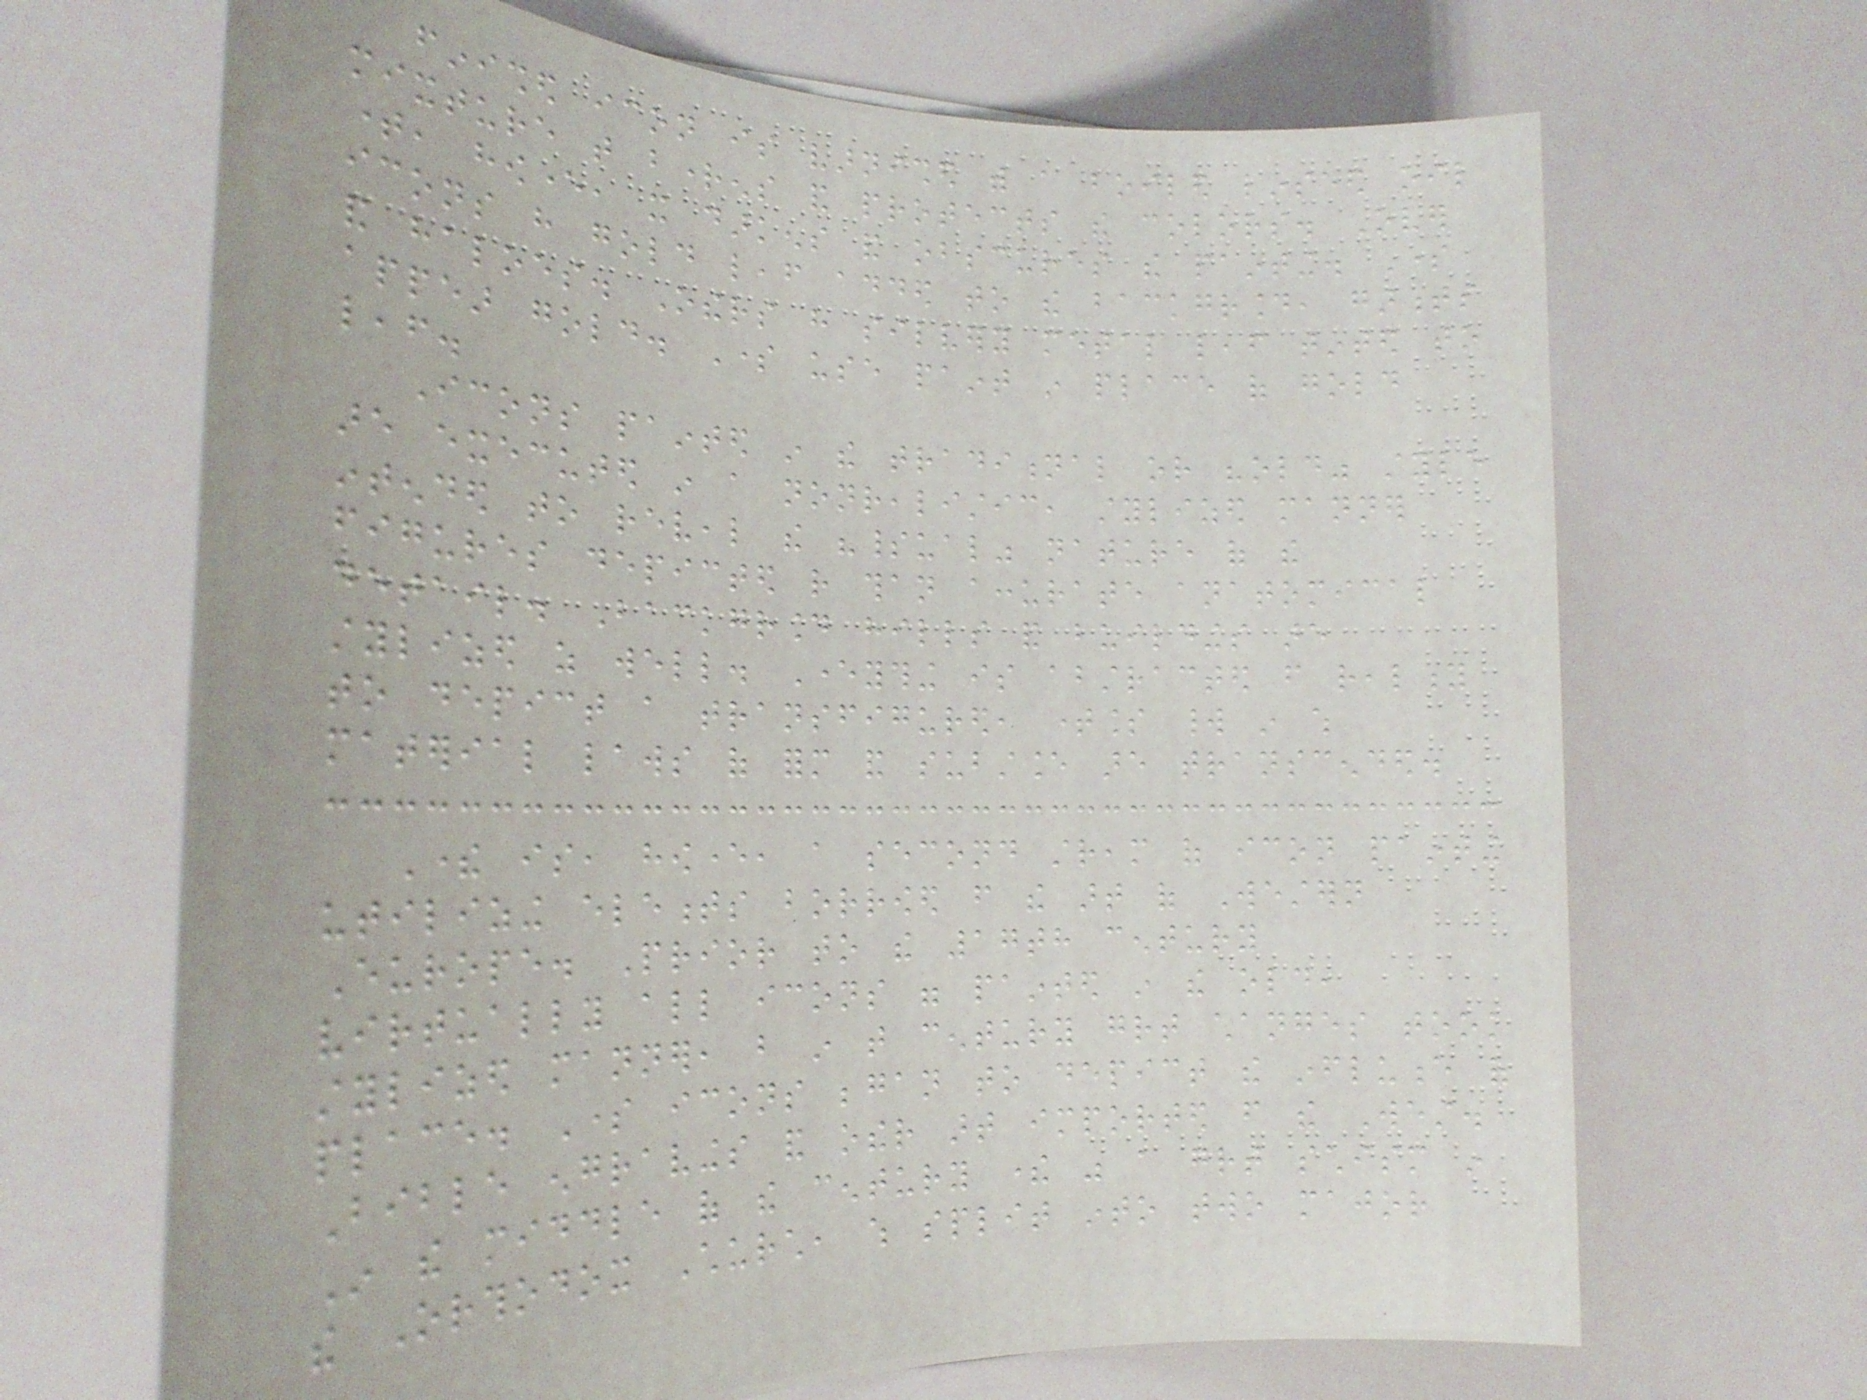finished icon is varnished with a boiled linseed oil
mixture that brightens and protects the colors. Over
time, however, it darkens and obscures the painting. Some
icons have gold leaf added to the background, garments
and haloes. Others have silvery metal leaf tinted to
appear gold. Some use paint in place of gold
leaf.
Icons painted in the traditional or "old" style
are executed in a nonrealistic, stylized manner
intended to reveal the "spiritual" nature of the
figures depicted rather than accurate anatomical
detail. Background hills and buildings are
stylized as well. Everything is abstracted from reality
to depict a transfigured, timeless world in which
material laws of form and substance are transcended.
There is, however, a second stream of icon painting
utilizing elements borrowed from the art of Western
Europe. Prior to the 17th century
virtually all icons were painted in the old,
stylized manner, but in that century great changes took
place. Some icons began to depict the influence of
Bible engravings and other art imported from the West.
In the middle of the century there was a great schism in
the Orthodox Church, which split into two major
